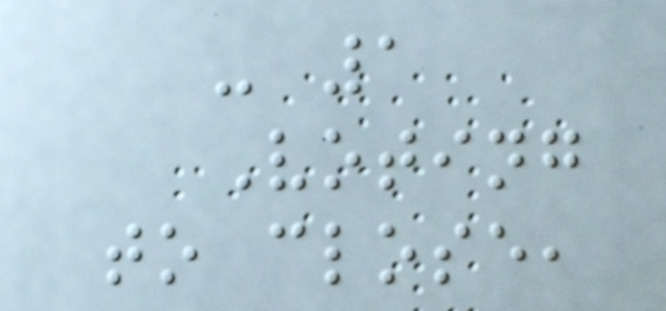- 1
Voting
to close,
